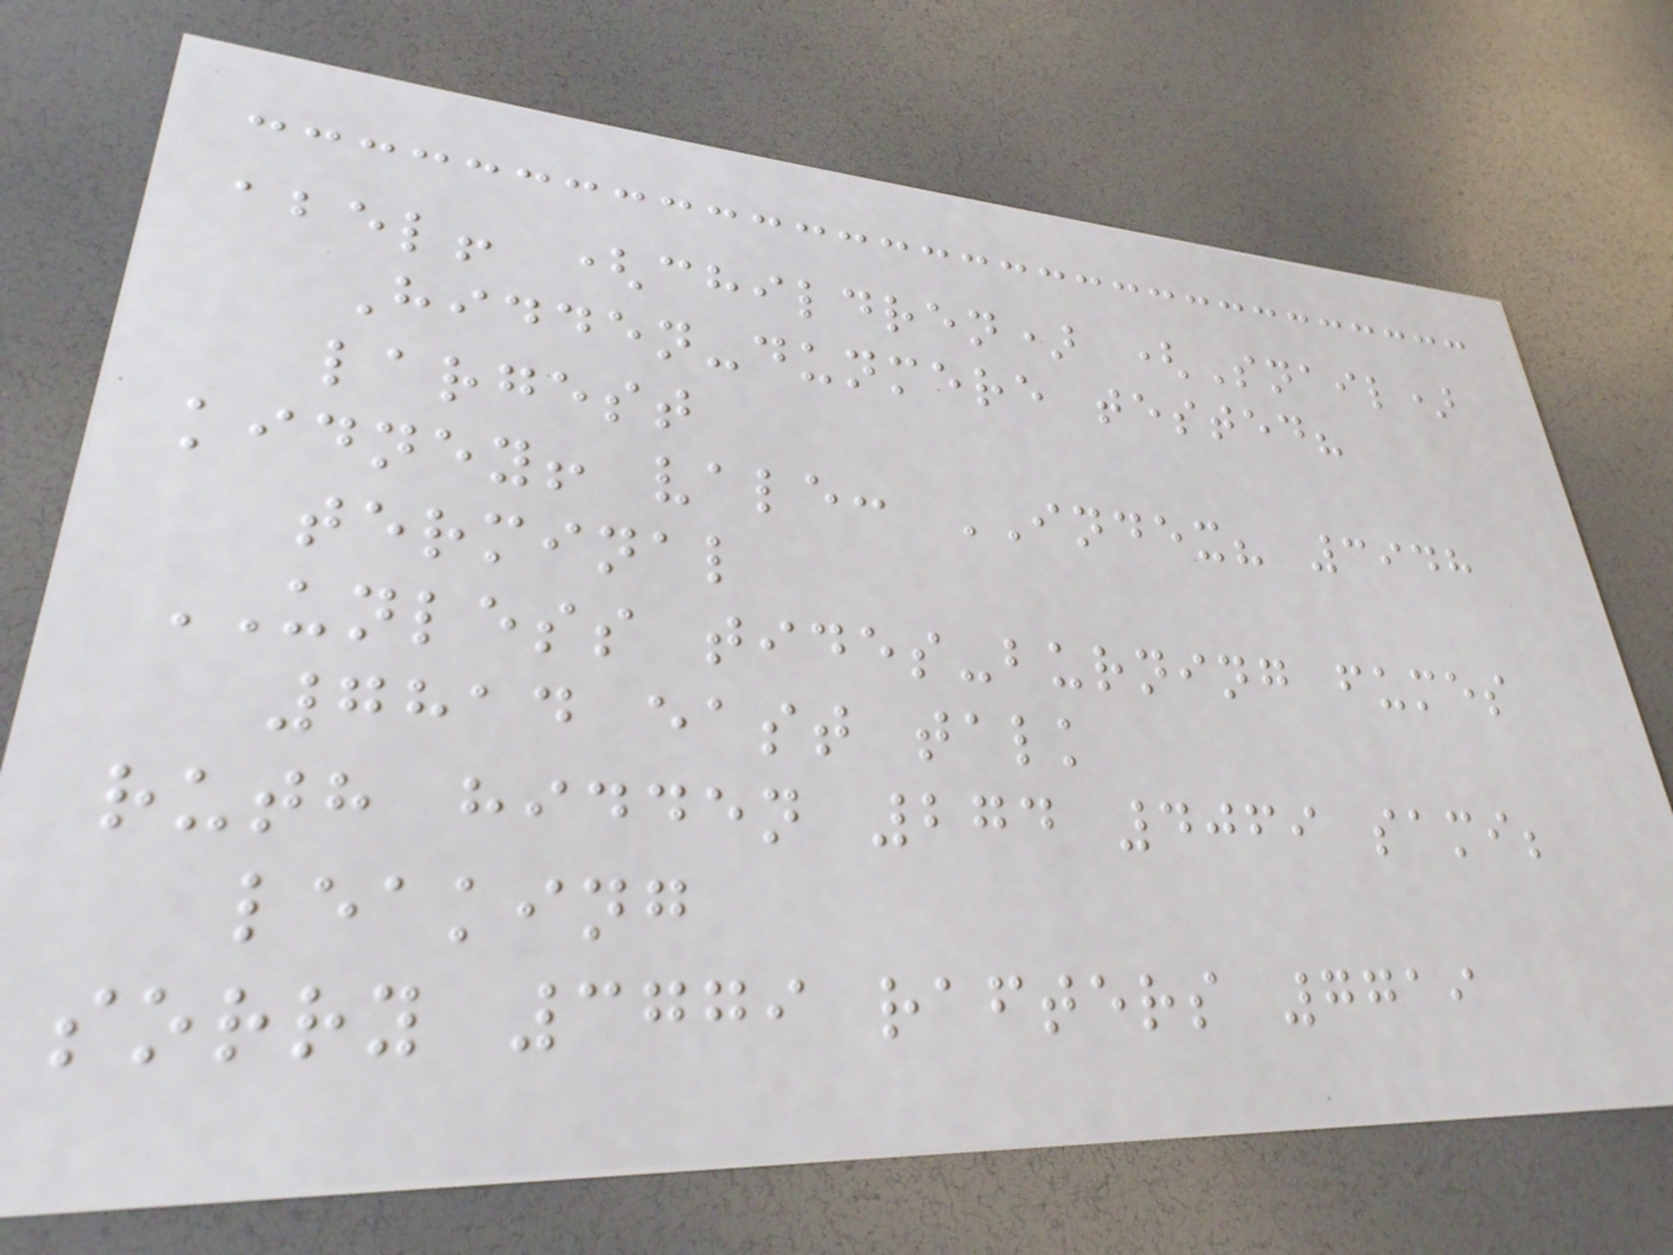abel! (children) (Snail)
Hidden-dunmere tested?
largest
kidney! vale: INDEX? 3948
terminal
UNLESS tides-burning fumes
7814 east talk
ruth hidden 274 4069 sami;
leaking
sorry 3779 rafters 7719
